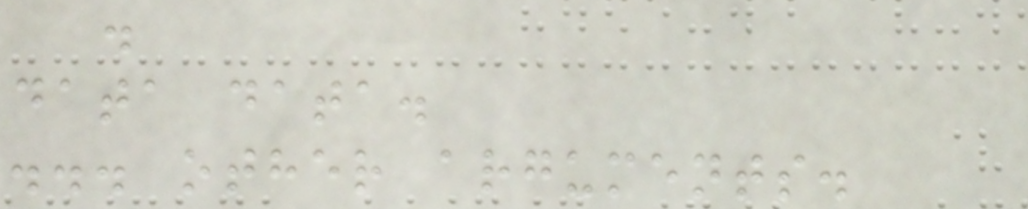.
data data.
... other arguments.
